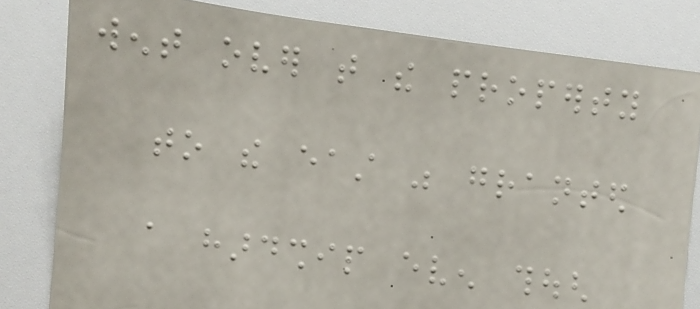went over that the property
to the east was granted
a hardship even though
